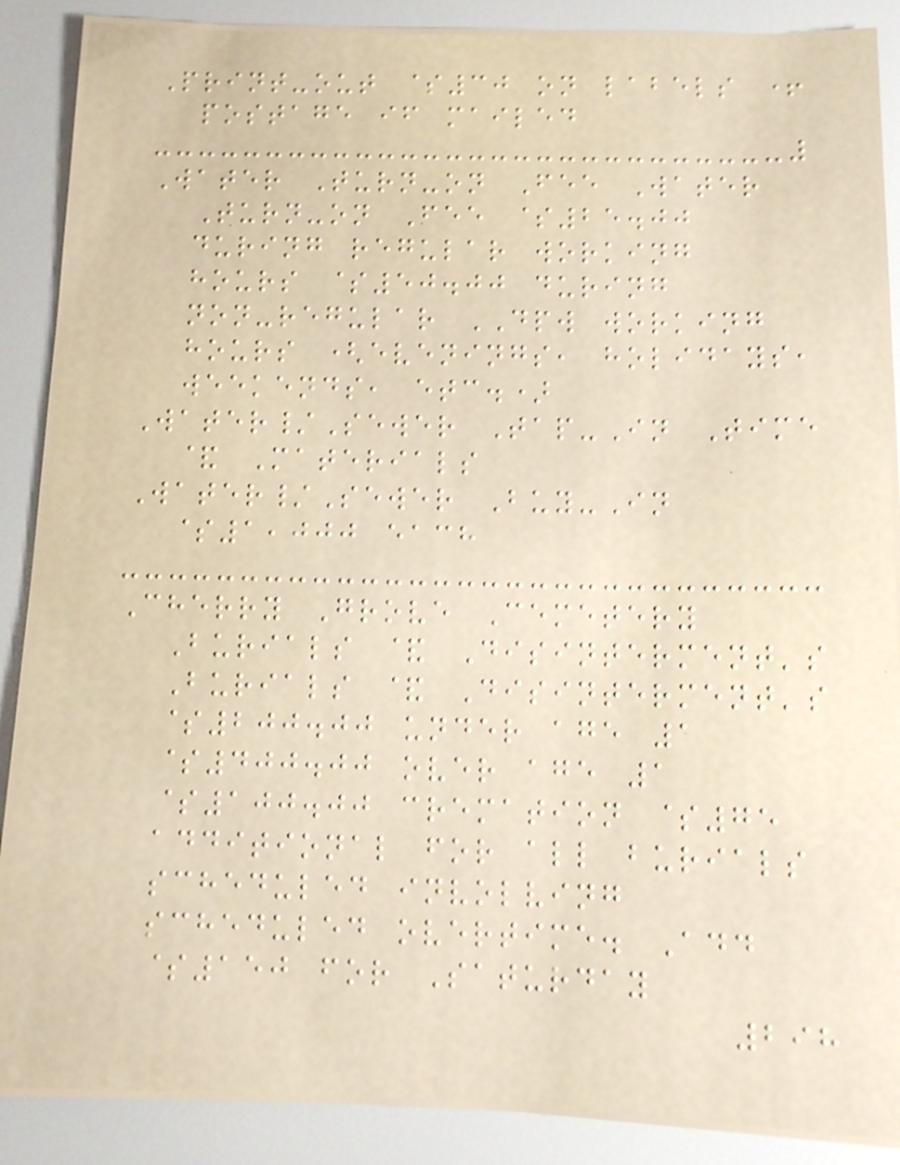Print-out $30 on labels +
postage if mailed
Water Turn-on Fee Water
Turn-on Fee $25.00
during regular working
hours $50.00 during
non-regular DPW working
hours (evenings, holidays,
weekends, etc.)
Water/Sewer Tap-In Time
& Materials
Water/Sewer Buy-In
$1,000 each
Cherry Grove Cemetery
Burials & Disinterment's
Burials & Disinterment's
$200.00 under age 1
$400.00 over age 1
$100.00 cremation $75
additional for all burials
scheduled involving
scheduled overtime. Add
$150 for Saturday
298
